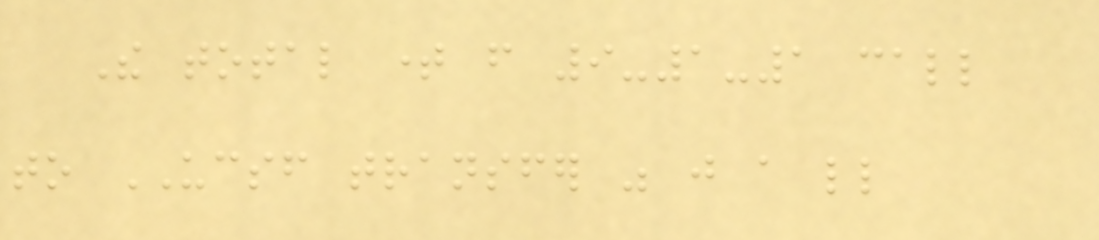The total time from 9-1-1 call
to UCSF transfer was just a little
